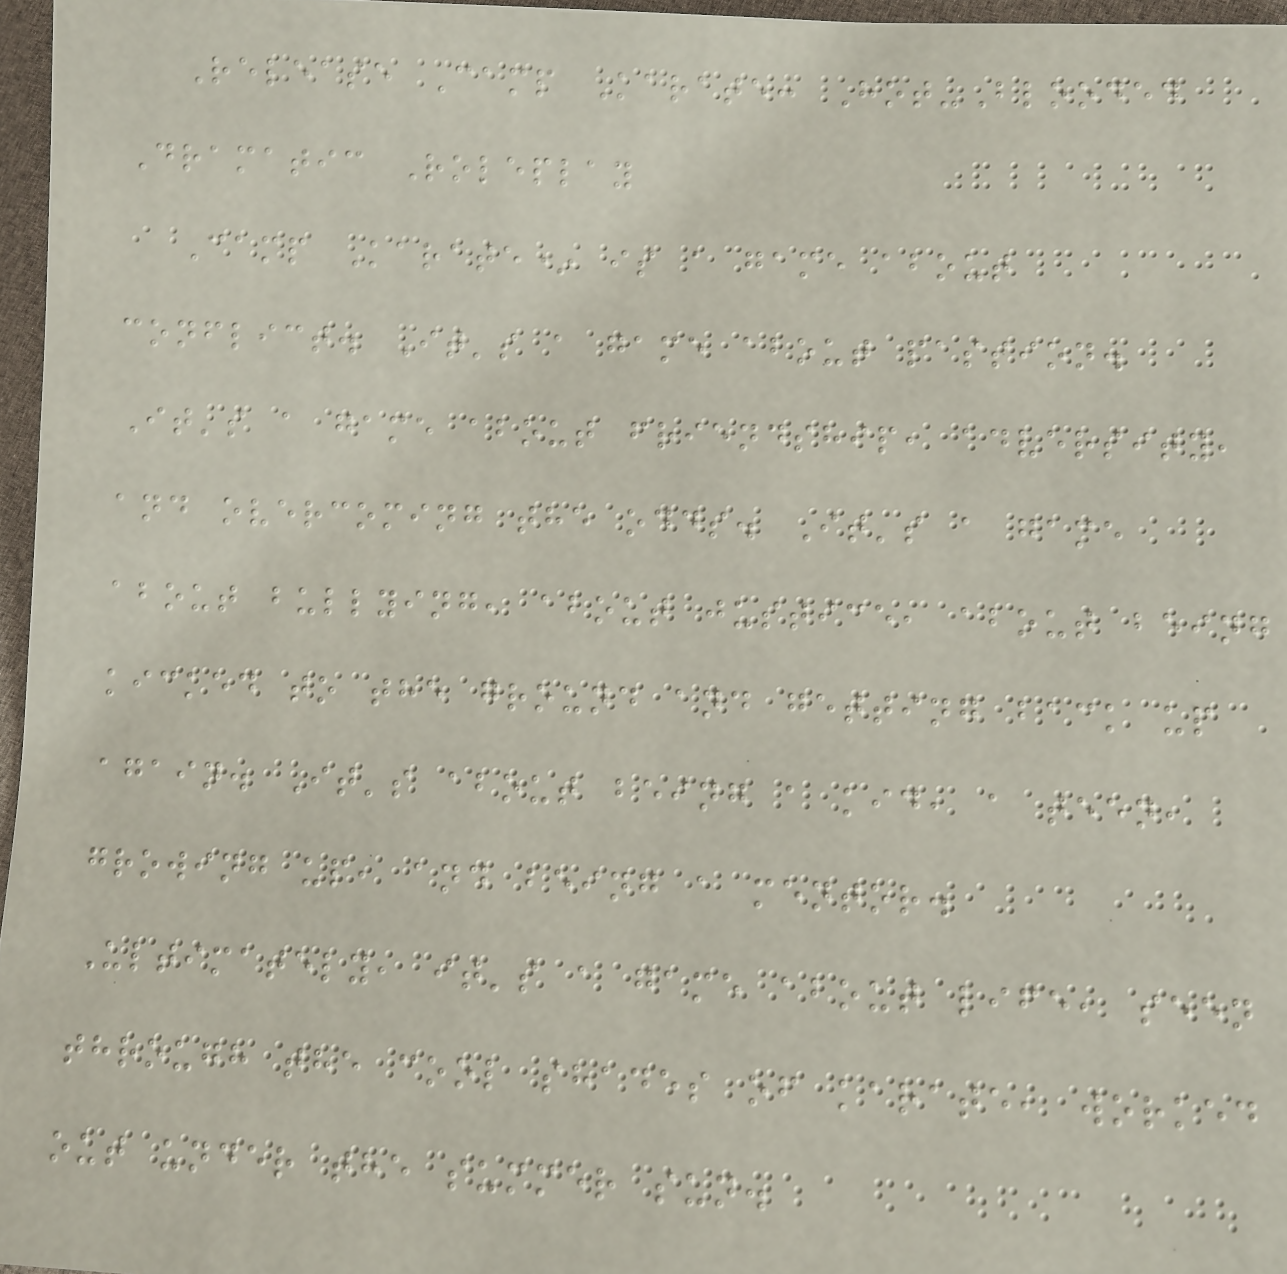Release Camp Karate: Hot-Blooded
Dramatic Roleplay
Camp Karate* is a game about
conflict. It's a game about passion.
It's a game about friendship, adversity,
and overcoming the odds. It's a game
about bullying, about justice, about being
kicked to the ground and getting back up
again. It's about being a kid, a teen,
growing up, and being a mentor.
Ultimately, it's a game about life, seen
through the cool shades of karate, worked
out under the summer sun.
